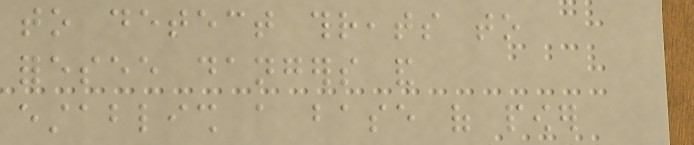to detect threats to
foresee dangers and
establish a base of power
